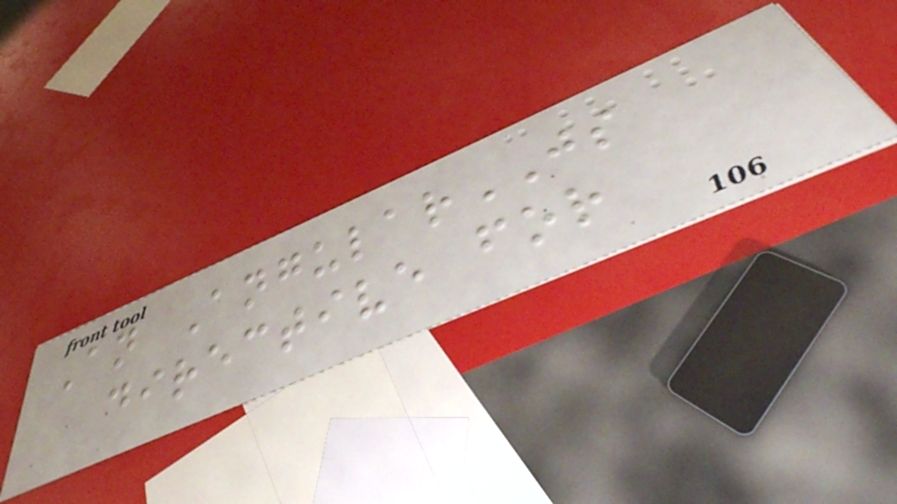An AngularJS
directive for
